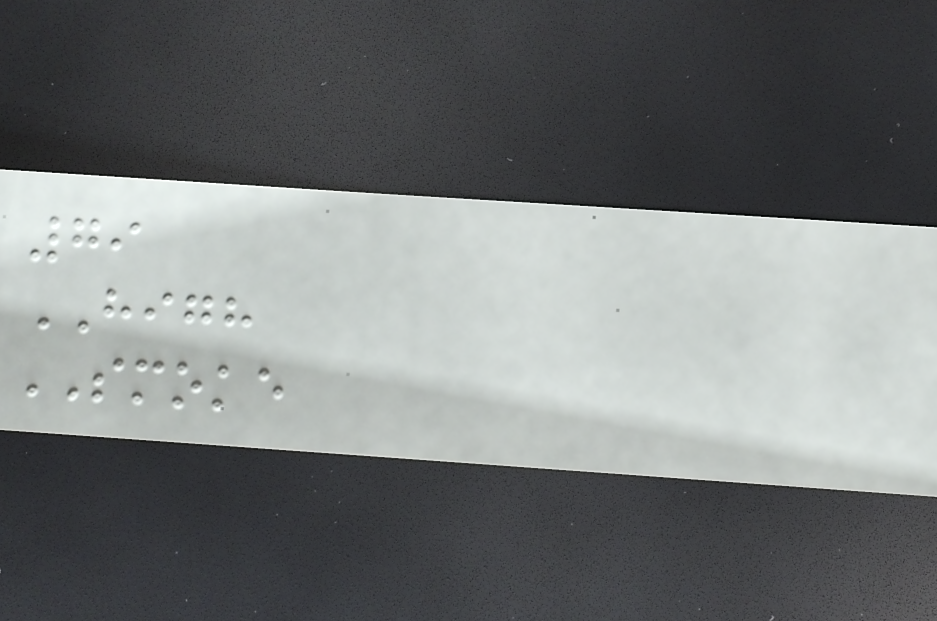79
HIGH
SMOKE
